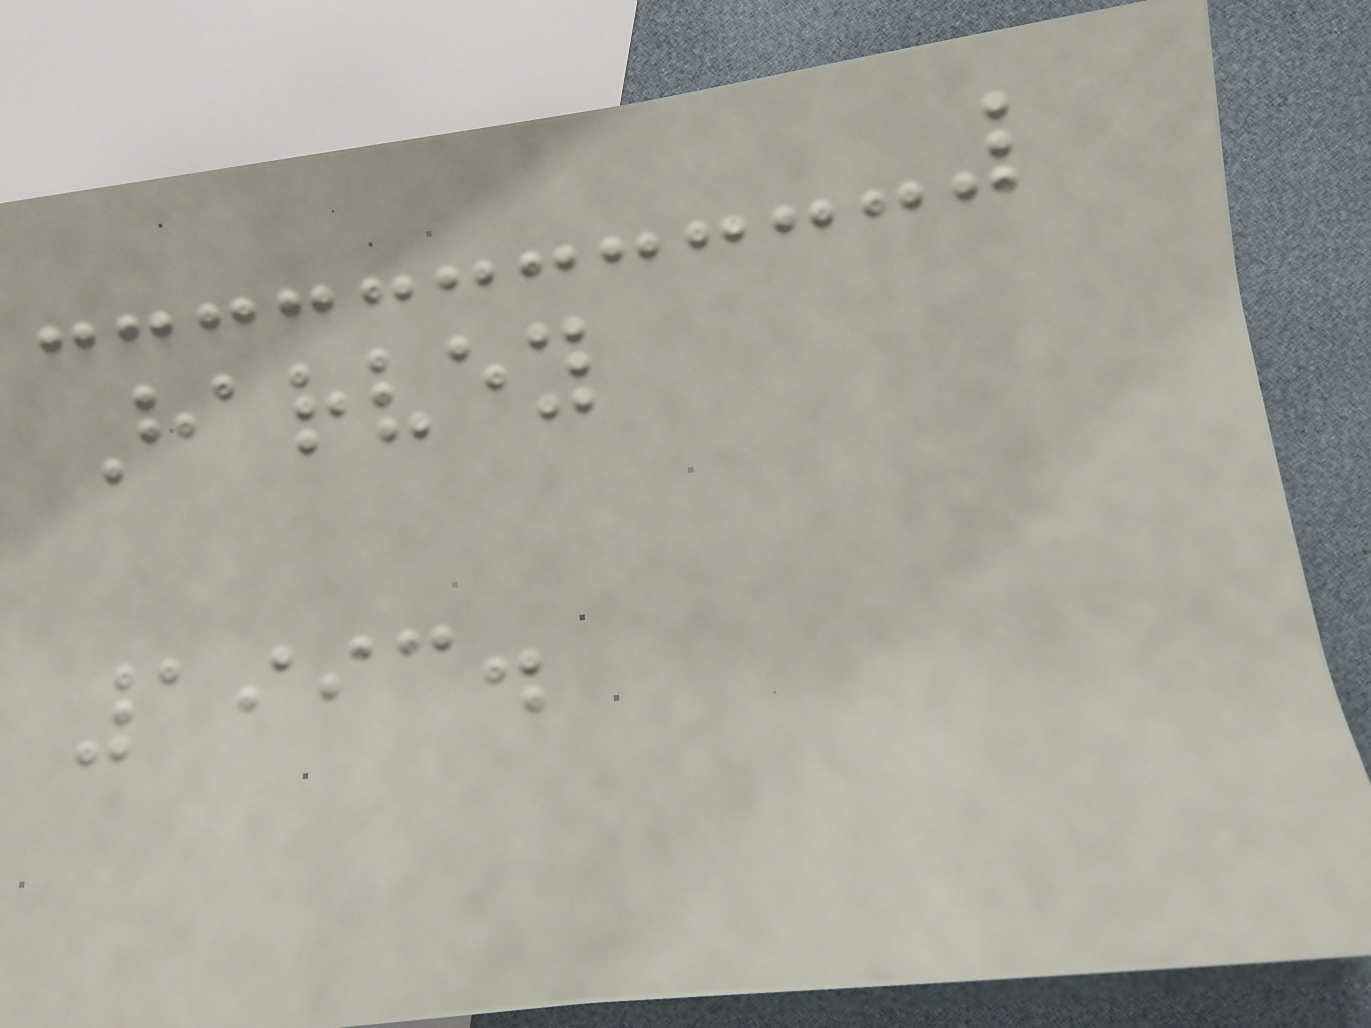Harvey
1993.
